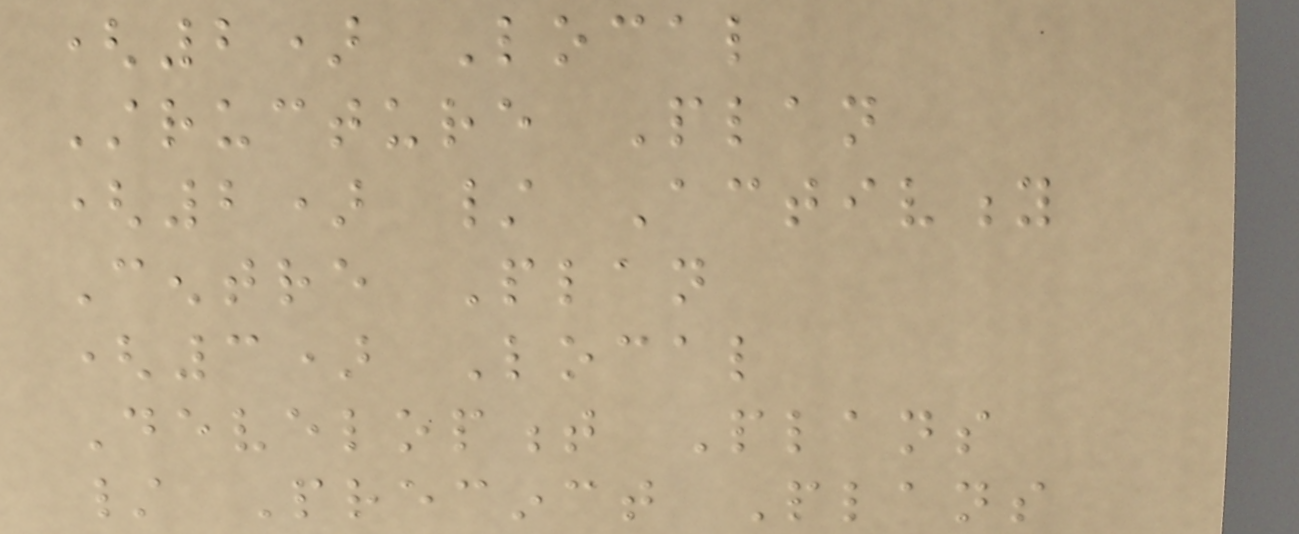(2) Local
Structure Plan
(2) / Activity
Centre Plan
(3) Local
Development Plans
/ Precinct Plans
